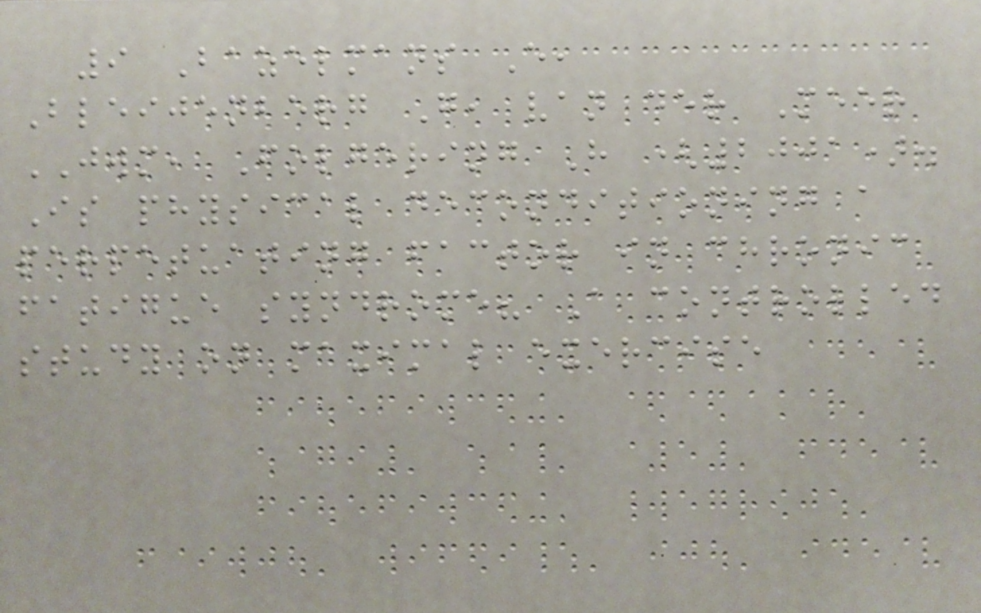9 Bazelmans E,
Bleijenberg G, van der Meer
JWM, Folgering H (2001).
Is physical deconditioning a
perpetuating factor in chronic
fatigue syndrome? A controlled
study on maximal exercise
